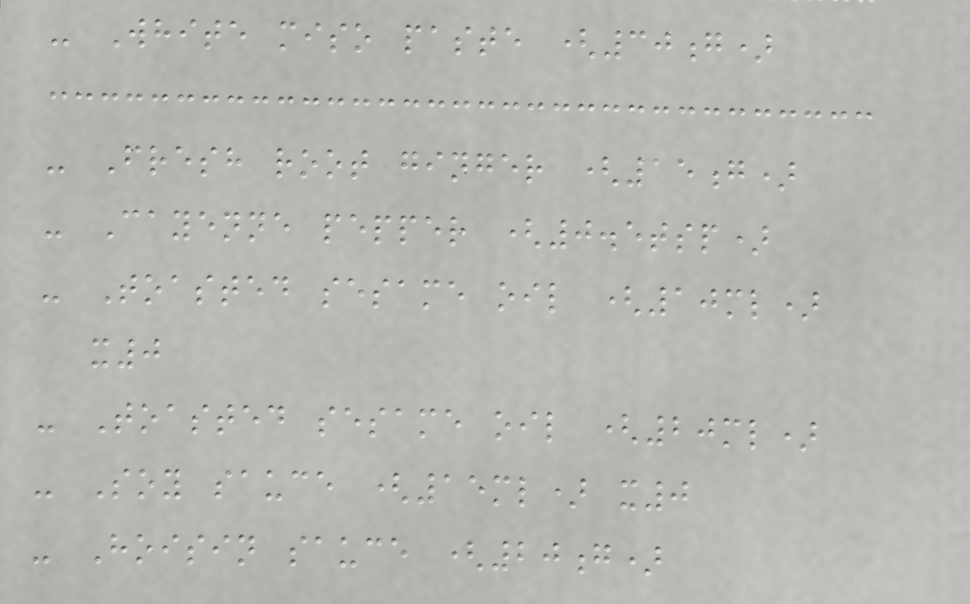- White miso paste (30g)
- Fresh root ginger (15g)
- Cayenne pepper (0.5tsp)
- Toasted sesame oil (10ml)
x0
- Toasted sesame oil (20ml)
- Soy sauce (15ml) x0
- Hoisin sauce (20g)
